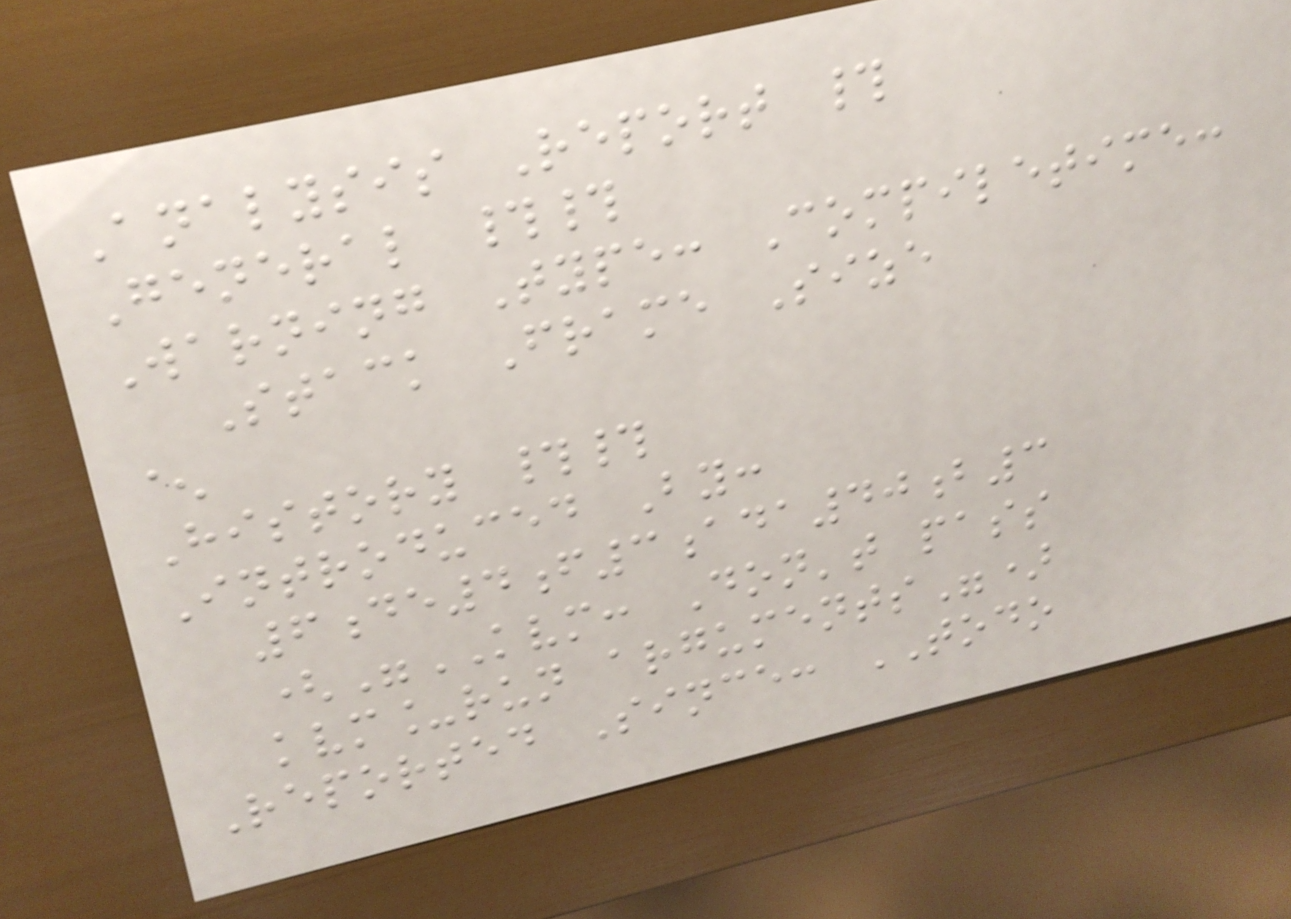Analysis Report #
General ##
Warning Type: Compiletime:
Stack Frame Size
^
History ##
Introduced By:
6de4f3ada40b3
("KVM: Don't pass
kvm_run arguments")
Reported Since: TODO
